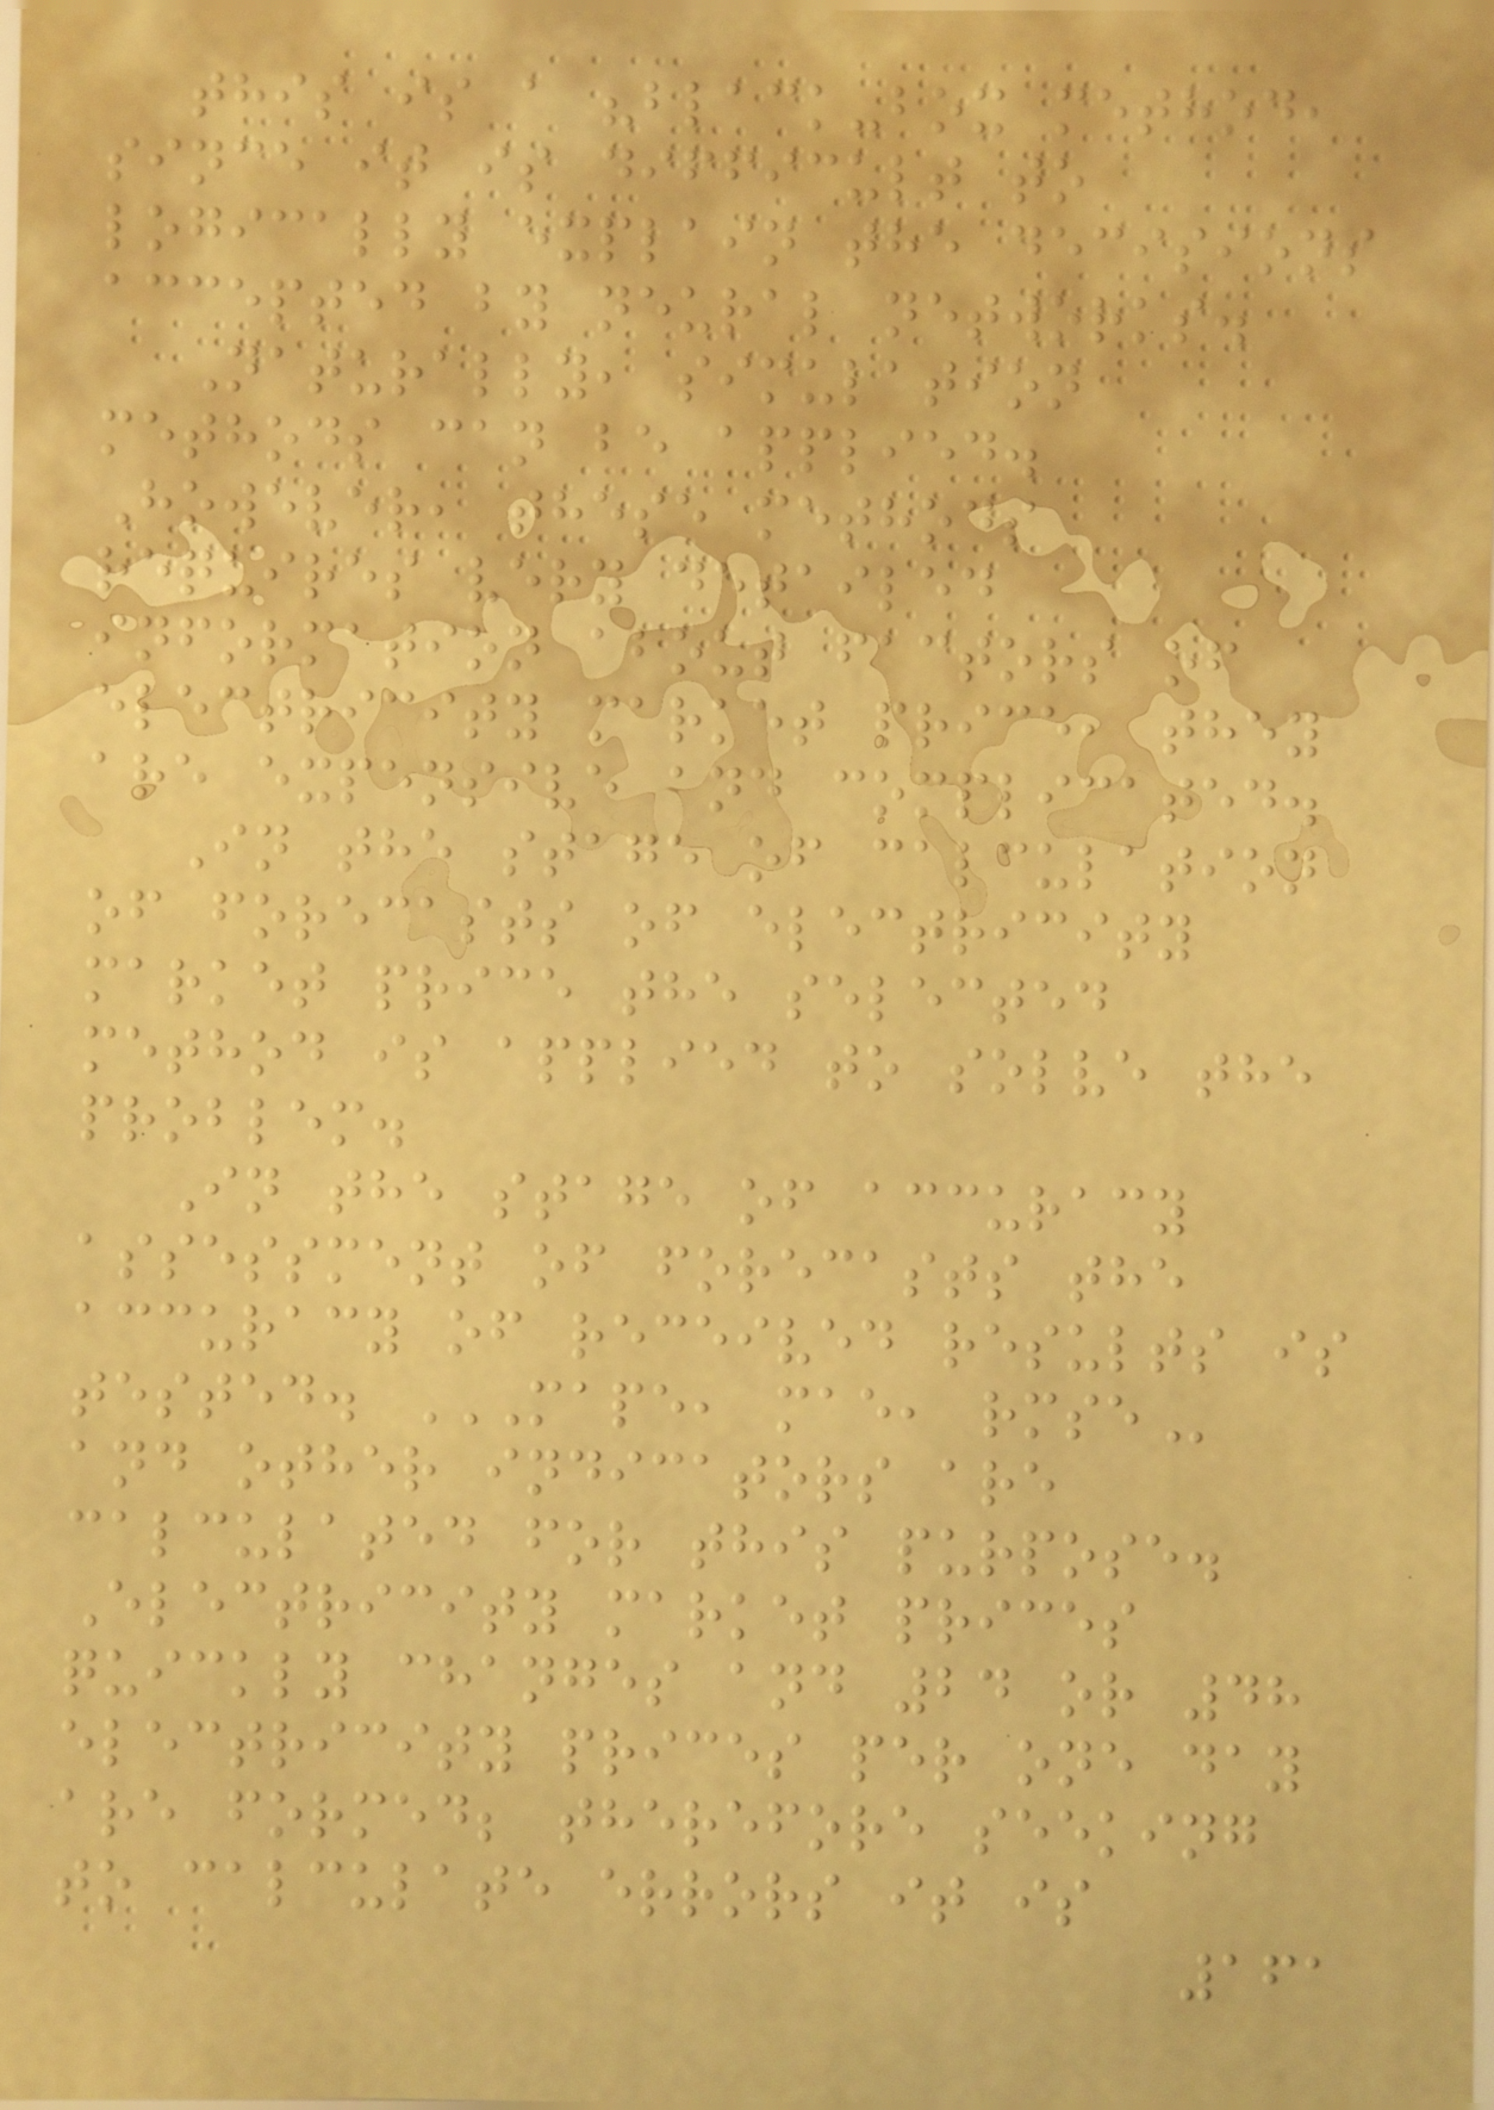this is a "black-box method,
since it is difficult to
logically explain the decisions
accepted by neural networks.
Naturally, simulation
methods can be applied.
However, these methods
requires very detailed
information about factors of
electricity market price, they
are expensive and complicated.
In the stage of calculation
of forecasts of electricity
market price the selected
method is applied to solve the
problem.
In the stage of accuracy
assessment of forecasts the
accuracy of received results is
tested. MAPE, MAE, RMSE
and other indicators are
calculated for this purpose.
Electricity market prices
quickly changes and 24 or 48
electricity prices per one day
are formed; therefore seeking
to calculate errors it is
161
